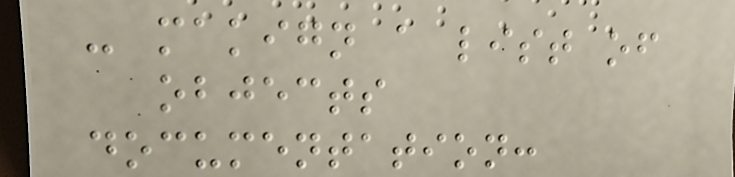- makign a list of
objects
documentation:
